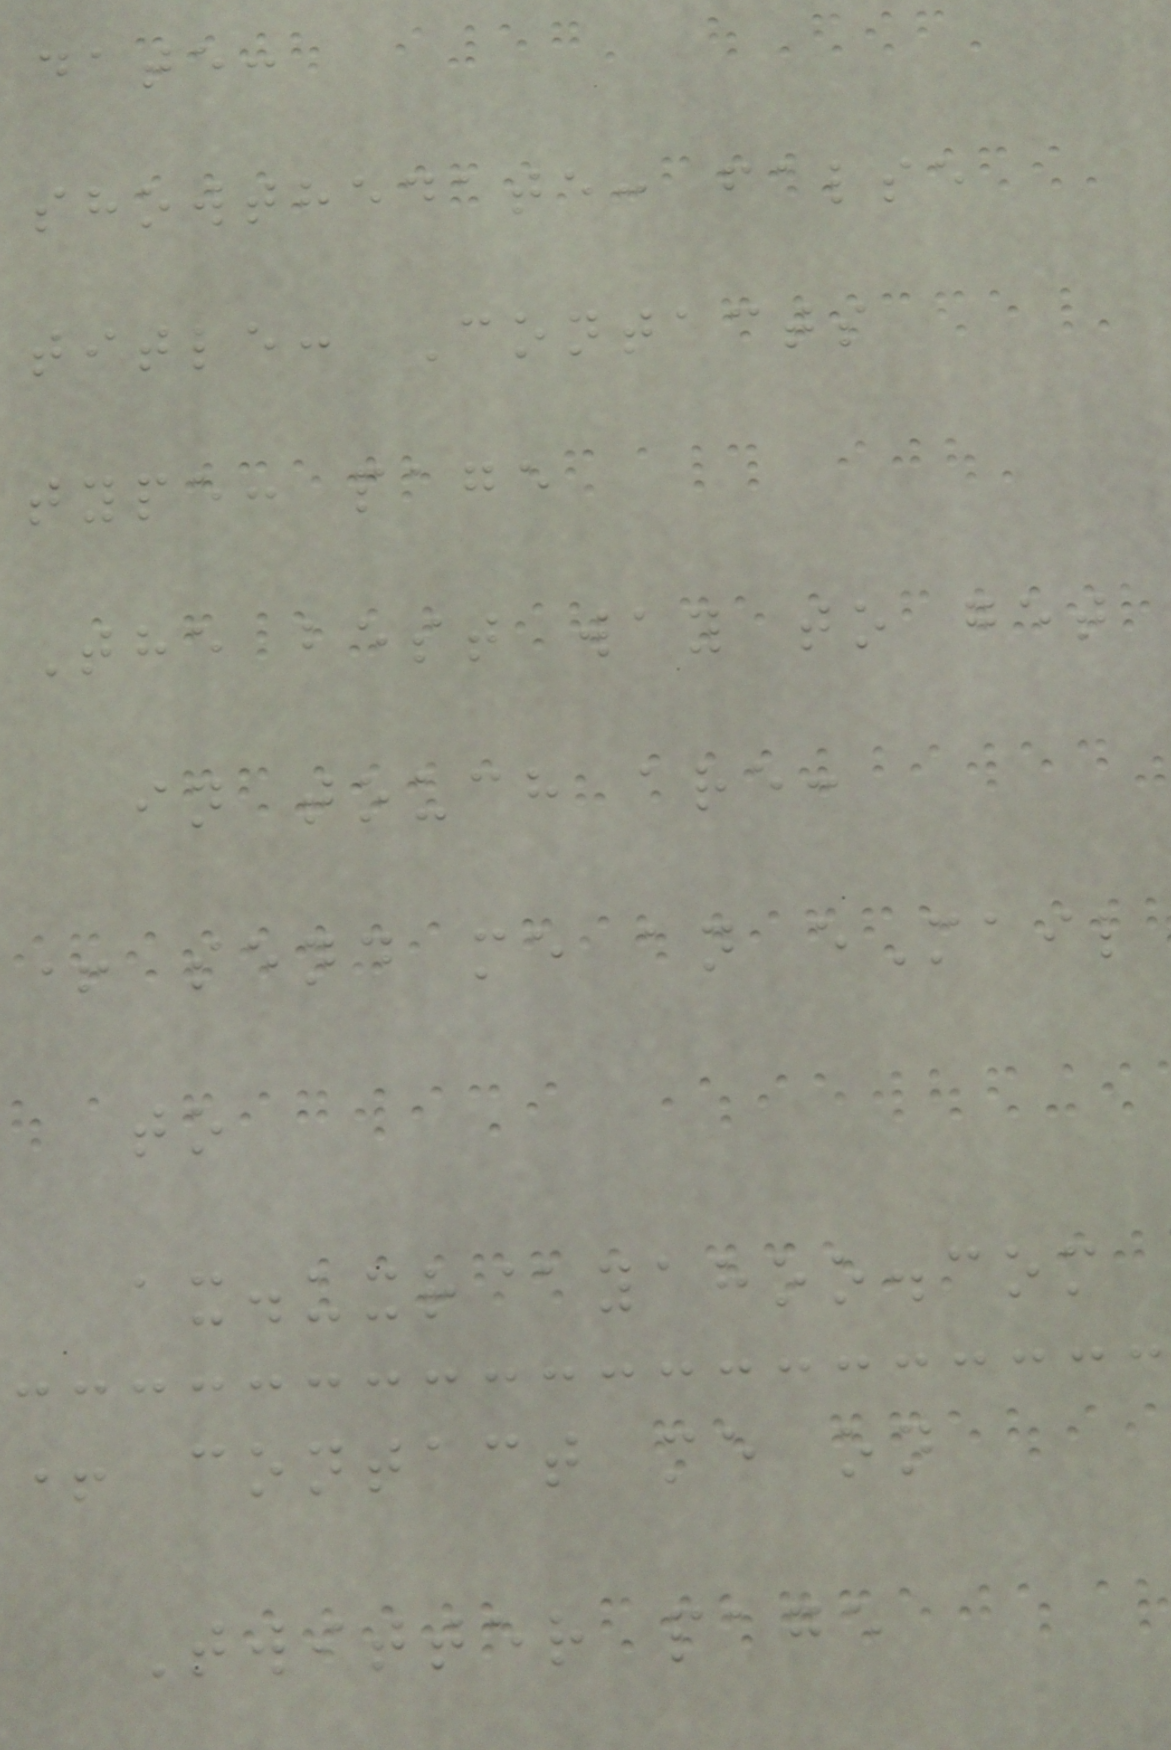date:
showthedate: false
title: Contacts
type: page
The best way to get
in touch are:
+ send me an eMail
to
ax.uxr@yahoo.com
+ contact me on
Twitter page
